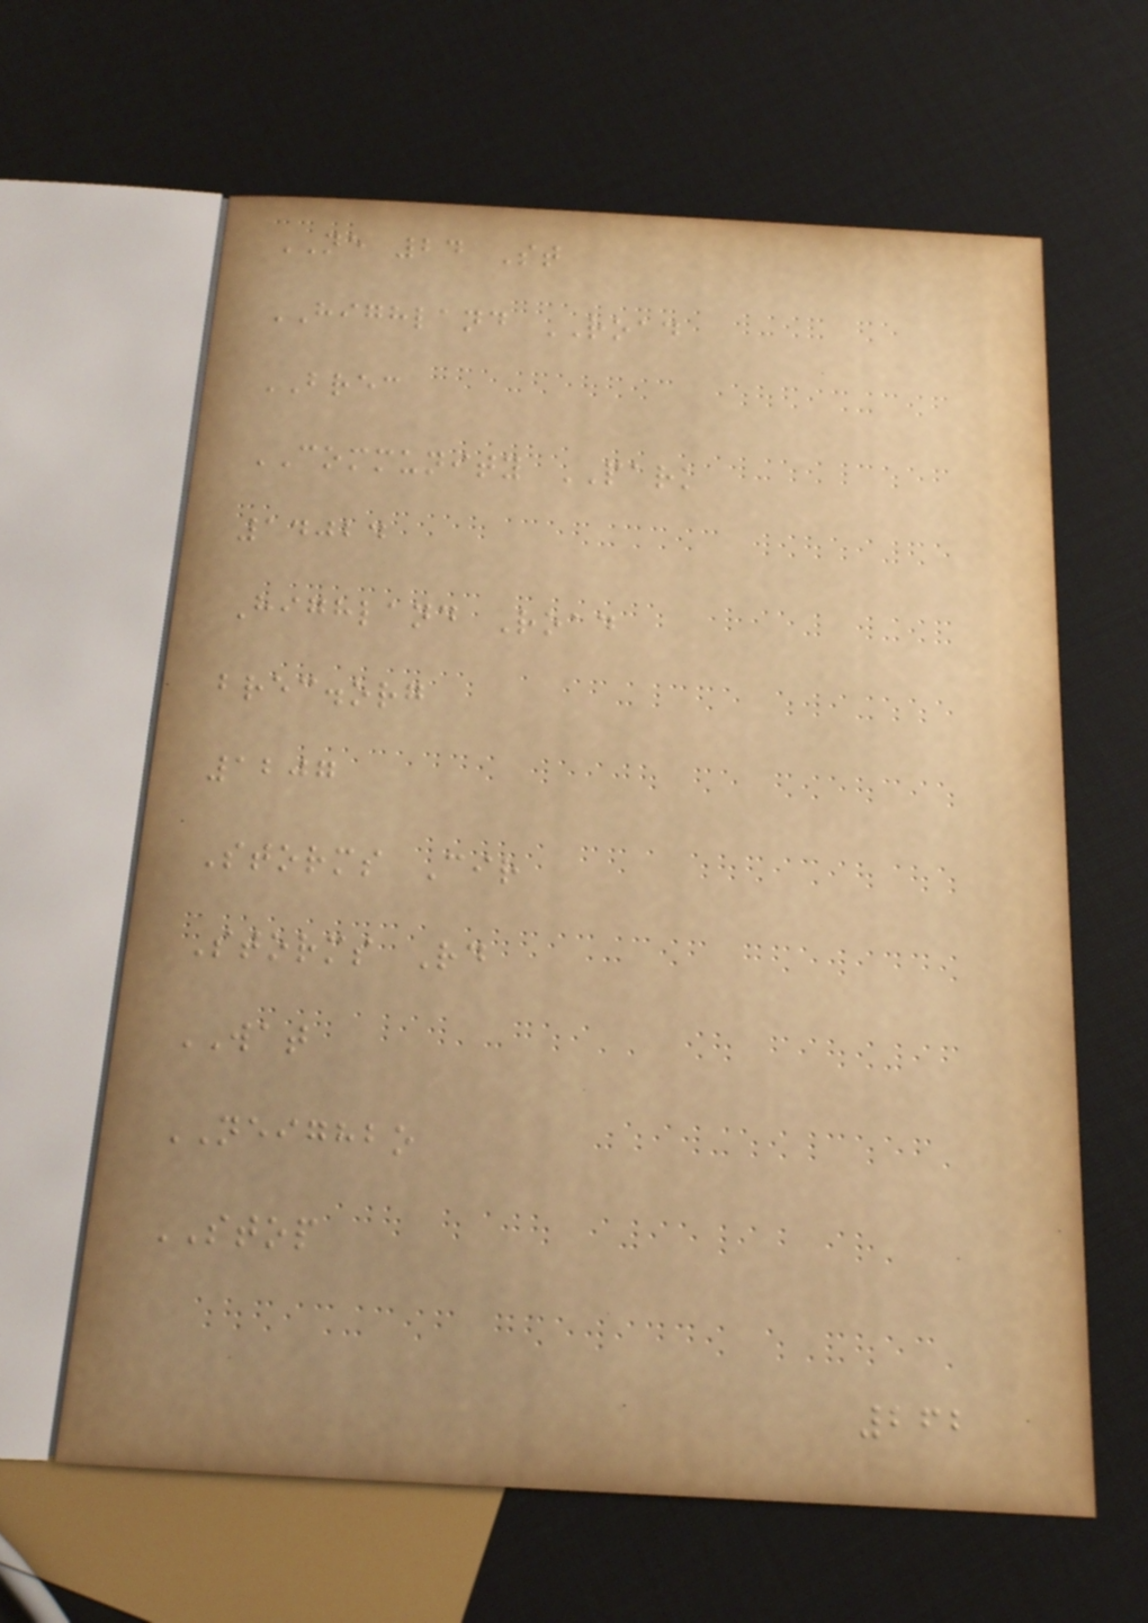NE 24 St
HIGHLAND ROAD
BREC
COMMUNITY PARK
14024
Highland Road
brec.org
1207
Storms Cir
Storms Rd
WAT
NEIGHBO
STOP
262
